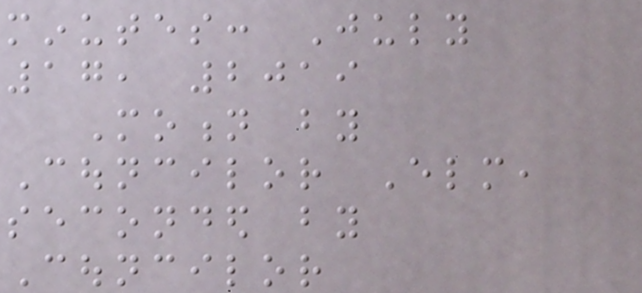minutes: July
17, 2019
Motion by
Councilor Elm,
seconded by
Councilor
